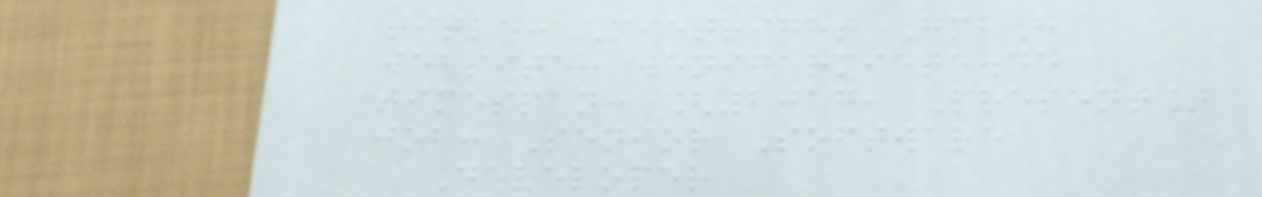title: Mietright GmbH
website: wenigermiete.de
timespan: [2017, Present]
job: Senior Software
Developer
